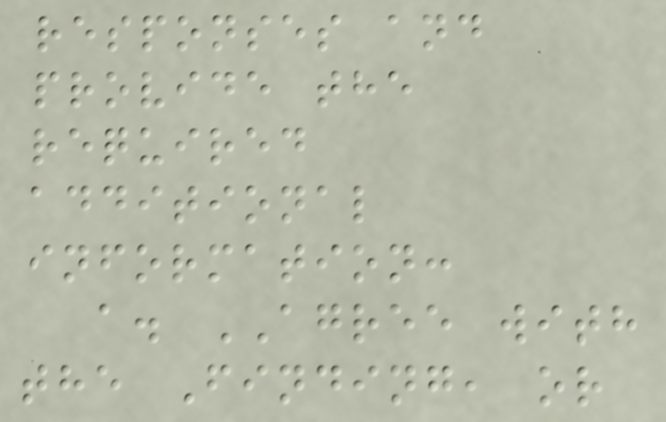responses and
provide the
required
additional
information:
a. AGREE with
the Finding, or
